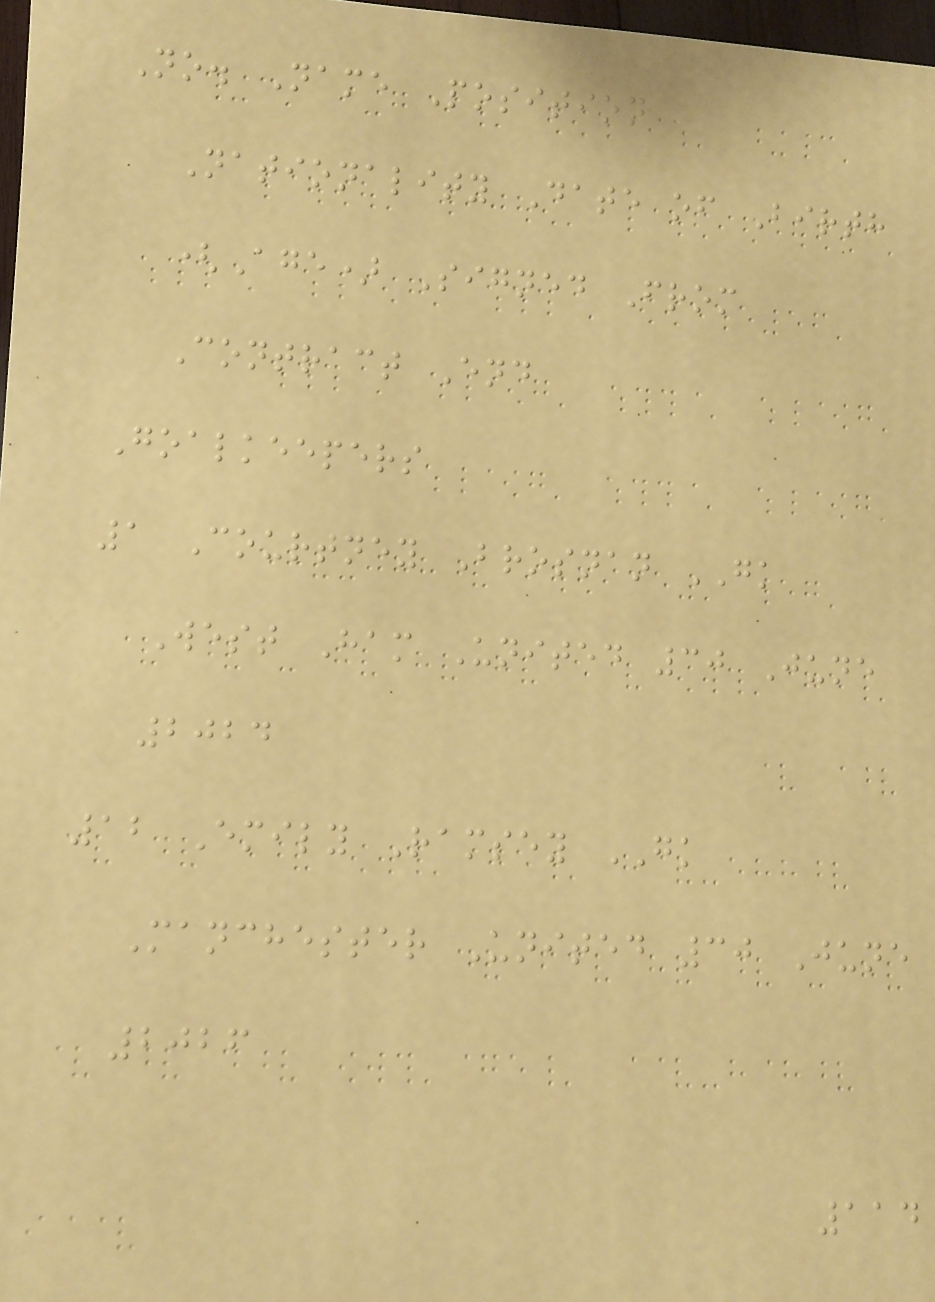No. Name Position
Nationality Date of Birth
(Age) Signed From
Contract End
Goalkeepers
1 Courtney Brosnan GK
West Ham United 30 June
2024
12 Emily Ramsey GK
Manchester United 30 June
2026
114
